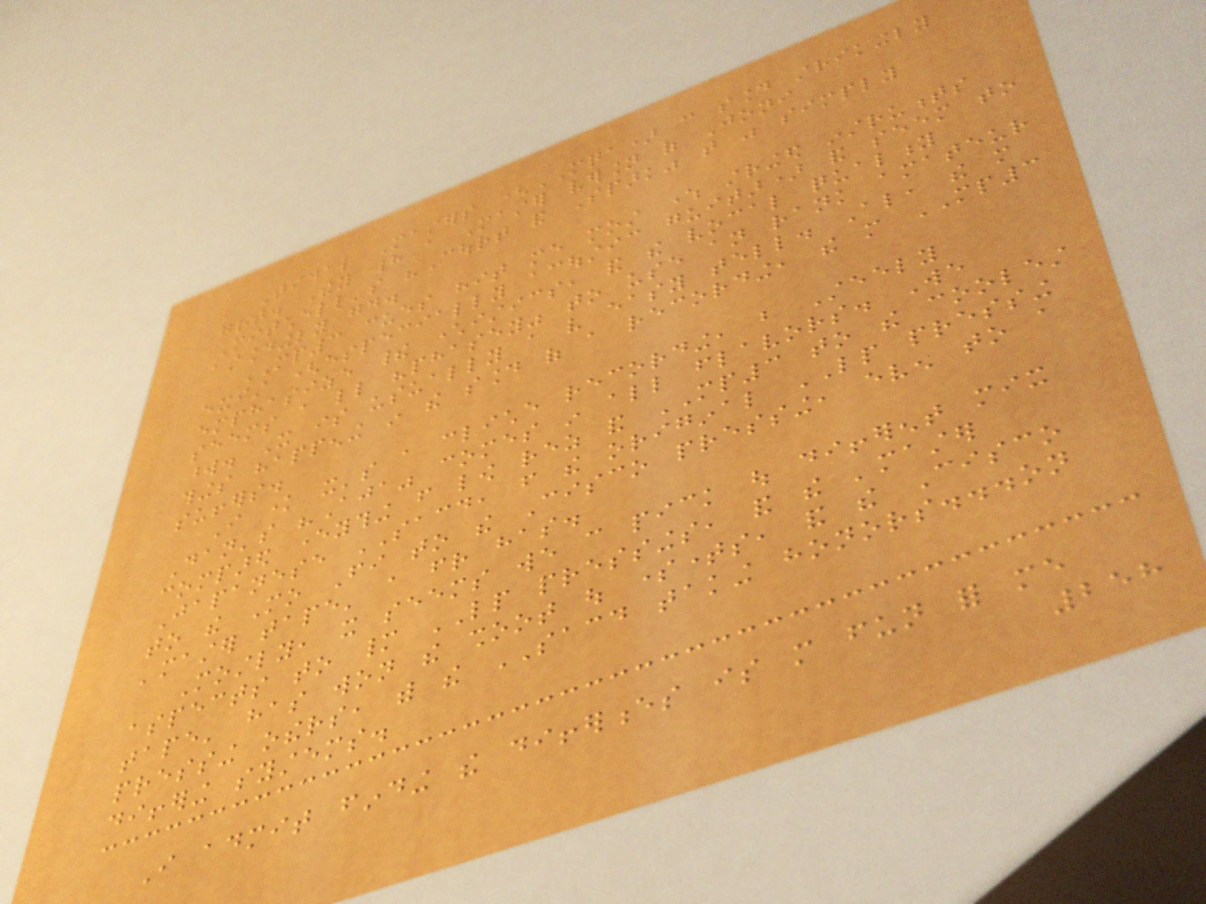Tidal Masters (MQA) can sound strikingly
great. They had a Master version of Joni
Mitchell's "Court and Spark" that was simply
astoundingly good.
MP3 cues hit me most where stringed instruments
exist (especially acoustic guitar) and seem to
emphasize their characteristics, and the vocal quality
seems a little "phasey" to use an rank amateur
word. It is usually a very easy tell. Also, the more
things happening in the sound of a recording, the more MP3
suffers.
I know it's a cliche recording, but Steely
Dan's "Aja" comes in all flavors. We
compared everything from low rez and MP3 to the coolest
Japanese SACD, from the original LP pressing
to the Mo Fi to the Cisco pressing, even to a
'master tape' a friend has.
Mostly, it seems we can pick out different mix
aspects to many LP pressings, and the 'master
tape' has won the shoot out sometimes, and the Cisco
pressing others, with the SACD taking honors...on
differing systems.
I admit finding the differences is more fun for me
258
